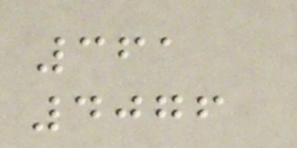361
4076
